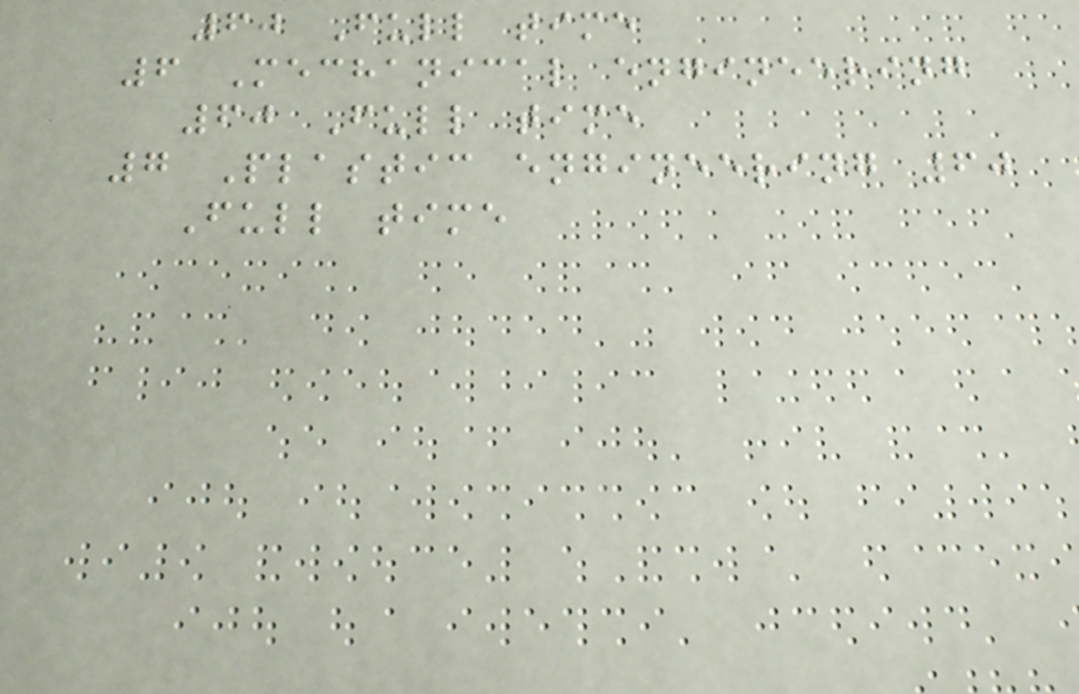60 Full time
6 Mechanical engineering
60 Full time
7 Plastic engineering 60
Full time
